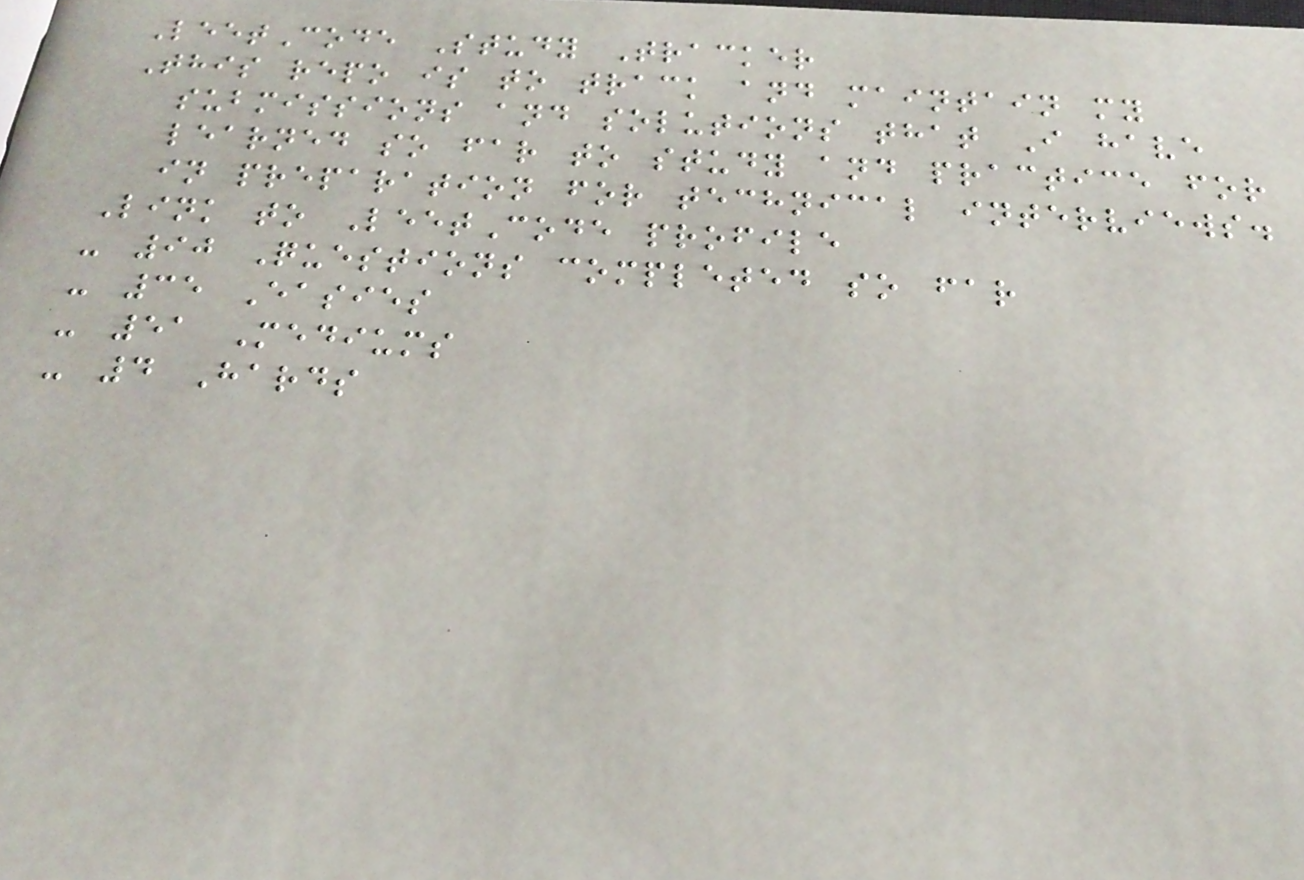LeetCode Study Tracker
This repo is to track and maintain my
submissions and solutions that I have
learned so far to study and practice for
in preparation for technical interviews.
Link to LeetCode profile
- 90 Questions completed so far
- 35 Easies
- 51 Mediums
- 4 Hards
